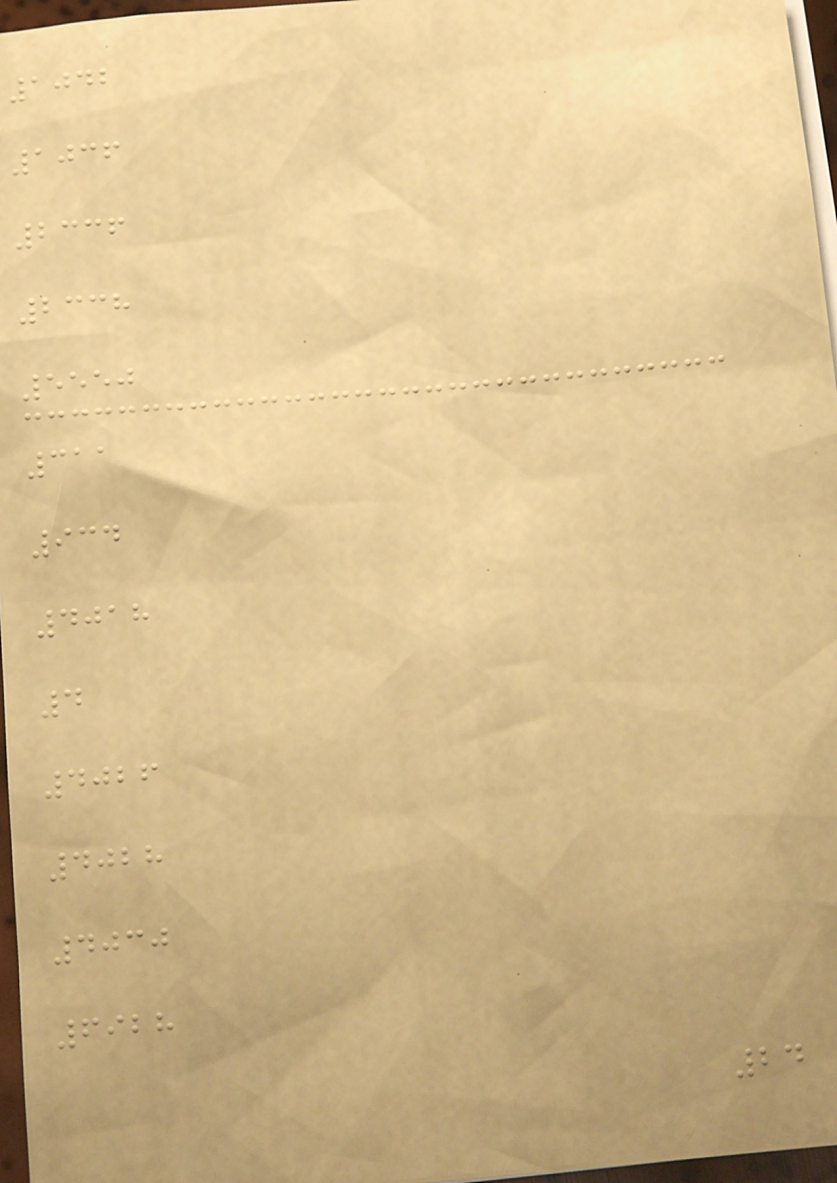1042
1036
2336
2338
5550
311
934
4018
4
4026
4028
4030
6928
24
